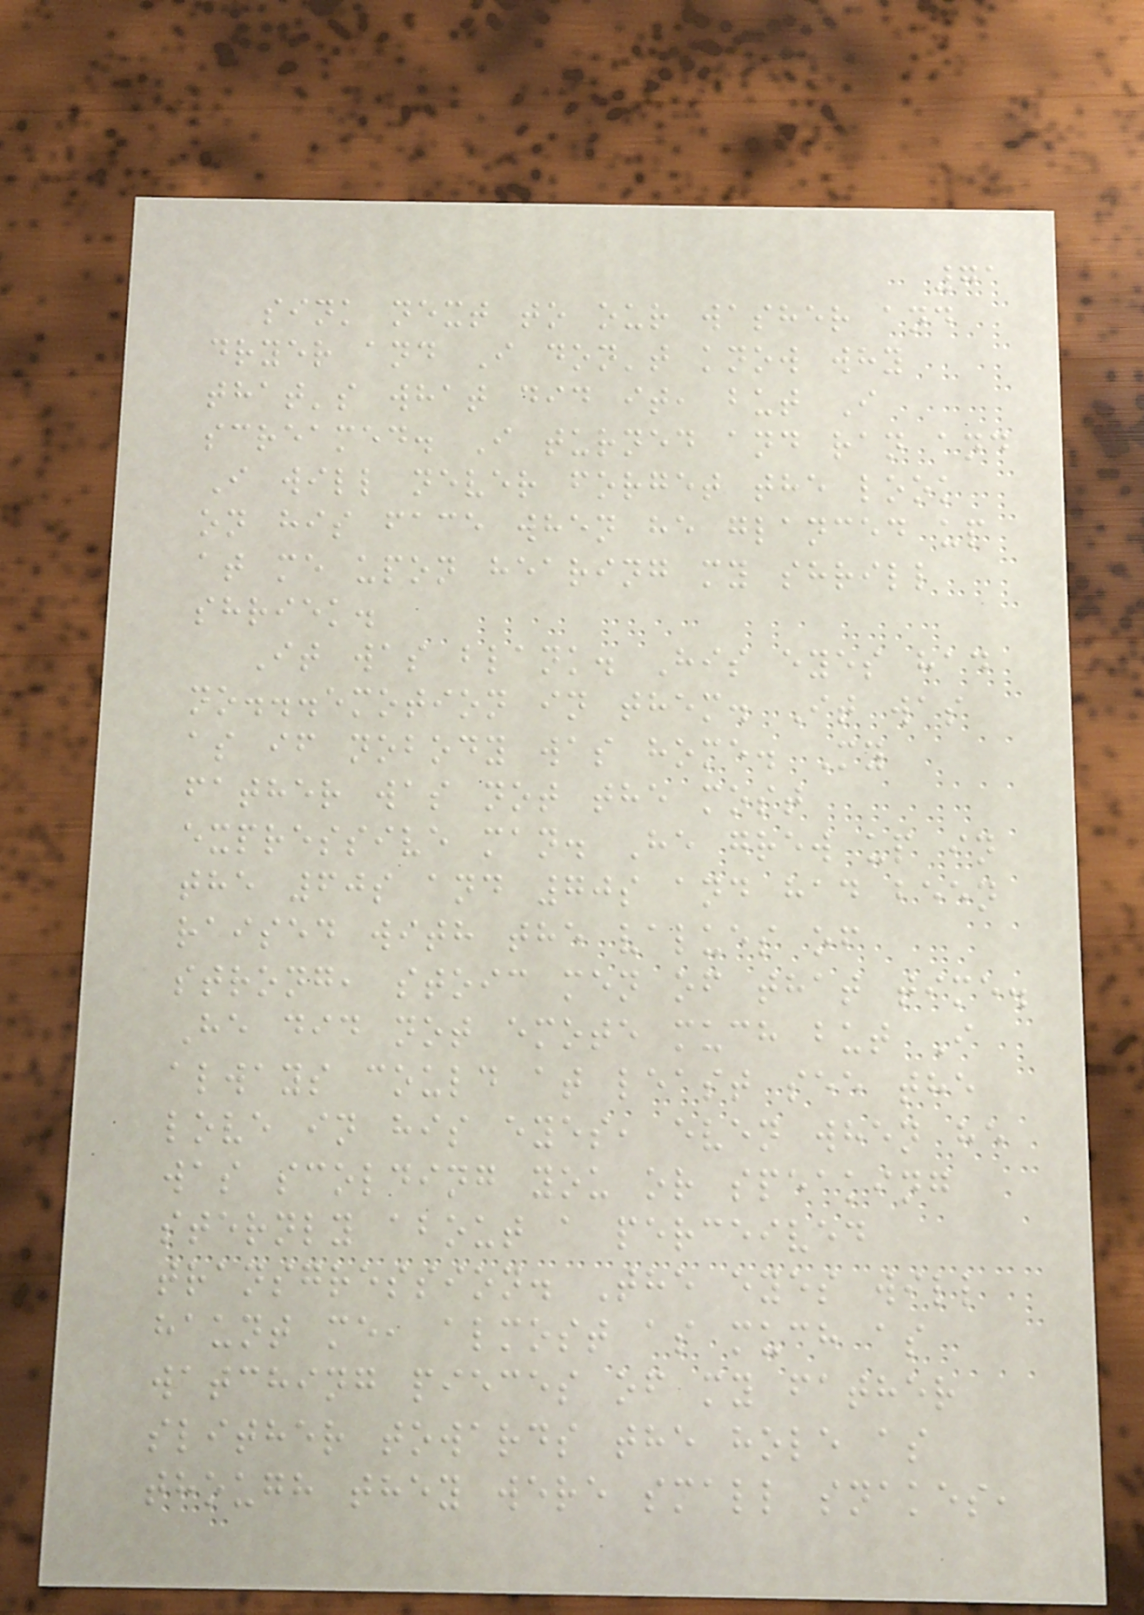71
sink next to our washer and
dryer and I don't know why
that's what did it, but I
screamed. I turned and ran and
I will never forget the look
on his face when he glanced up
at me upon hearing my shrill
shriek.
It was blank. His eyes had
no...emotion in them. It was
as if nobody was home. My
father was not the most
expressive man. He grew up in
the 60s and 70s and had been
raised with the values of
strong, stoic men of that time.
He did not emote much but I
always could at least see the
love in his eyes, even when he
was scolding you or speaking
sternly about a perceived
transgression. The eyes will
haunt me, almost as much as
watching pieces of my father
slither towards the hole as
though they were small snakes,
